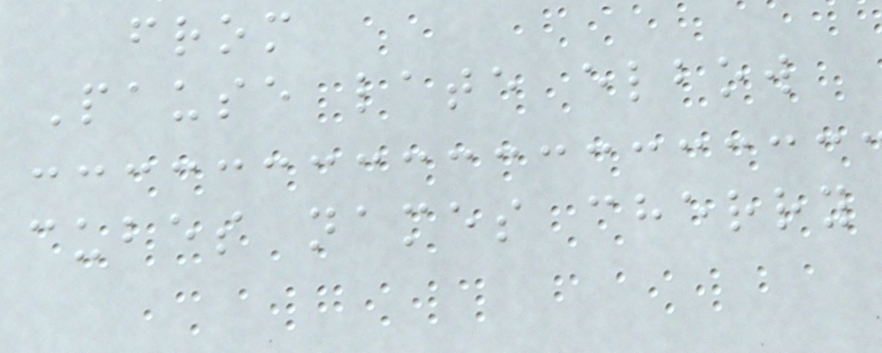from
Pause late elbow
cubes names cherry
